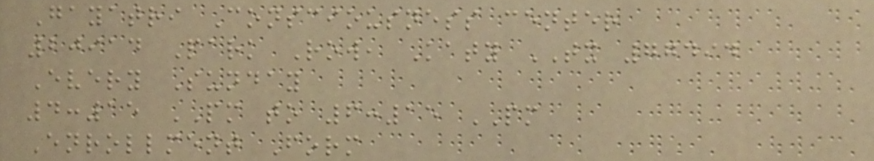Gayatri Consciousness center
20914 Park Row, Katy TX 77494
Every Sunday
4:15 PM to 6:15 PM
Enrollment Form
